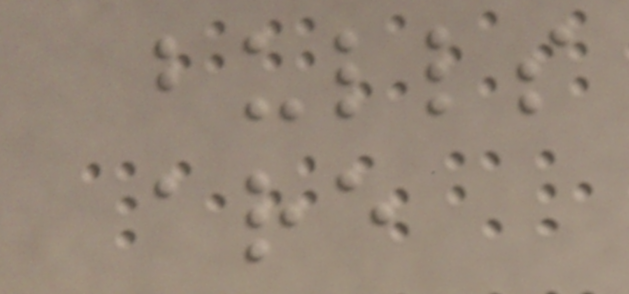bulls
are
